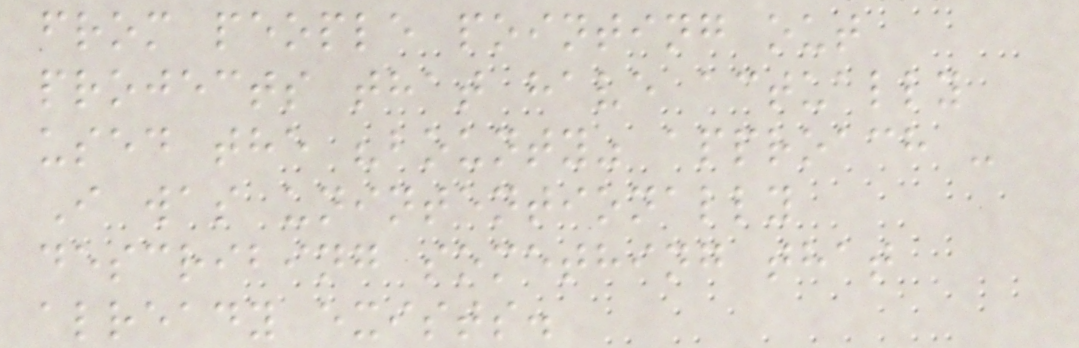from people pointing out
projects that have actually
used the "bounty" approach -
I was unintentionally
describing something that
already exists.
